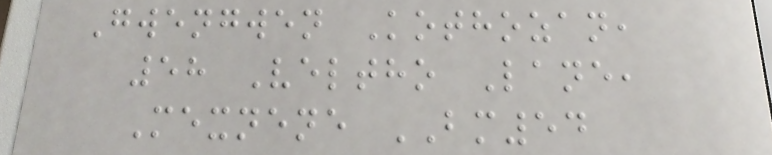Gwengwen Kothozan,
58 Veltho Lane,
Mexnene BM54
